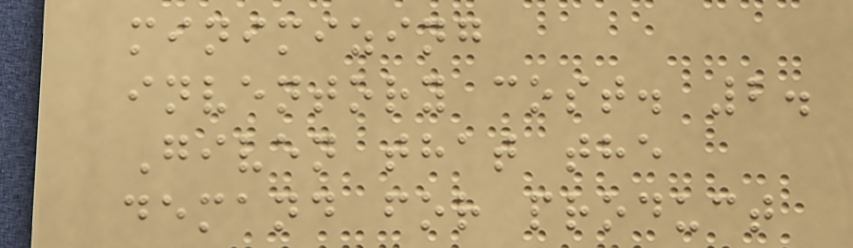minimizing
inventory cost. 2.
Given that the
demand for product
